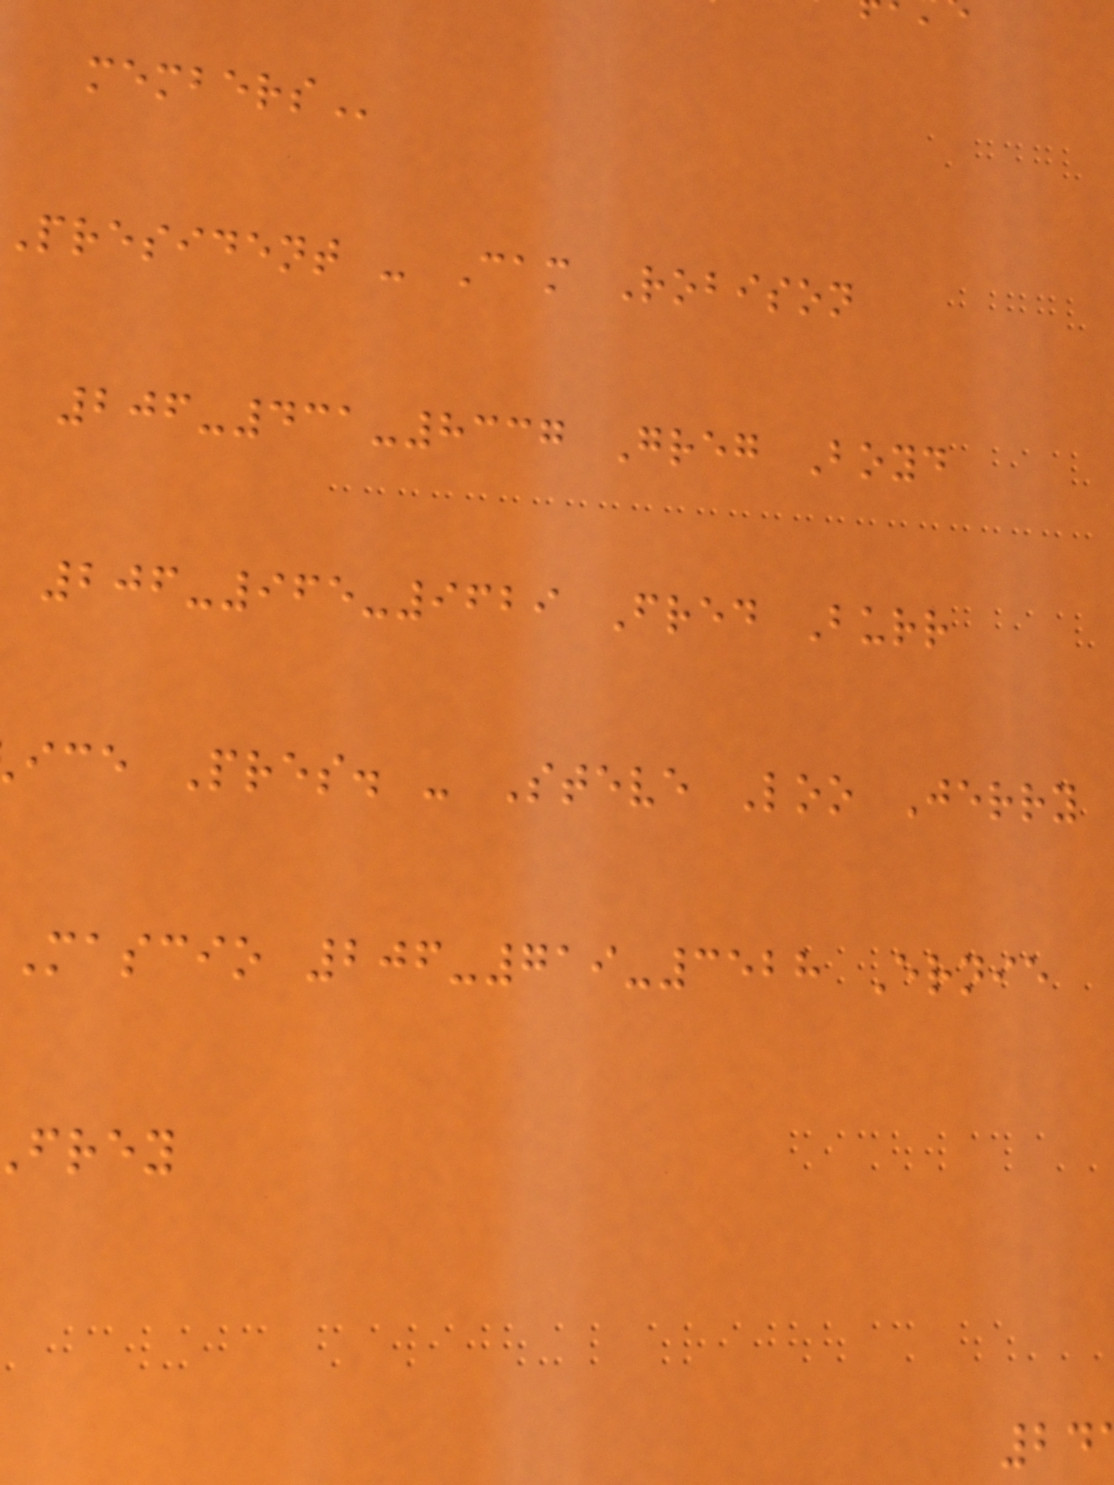President - Cam Robison
206-431-8337 Greg Boyd
206-965-9629 Fred Burr
ice Pres. - Steve Loo Jerry
Mascio 206-719-3528 Ernie
frey
